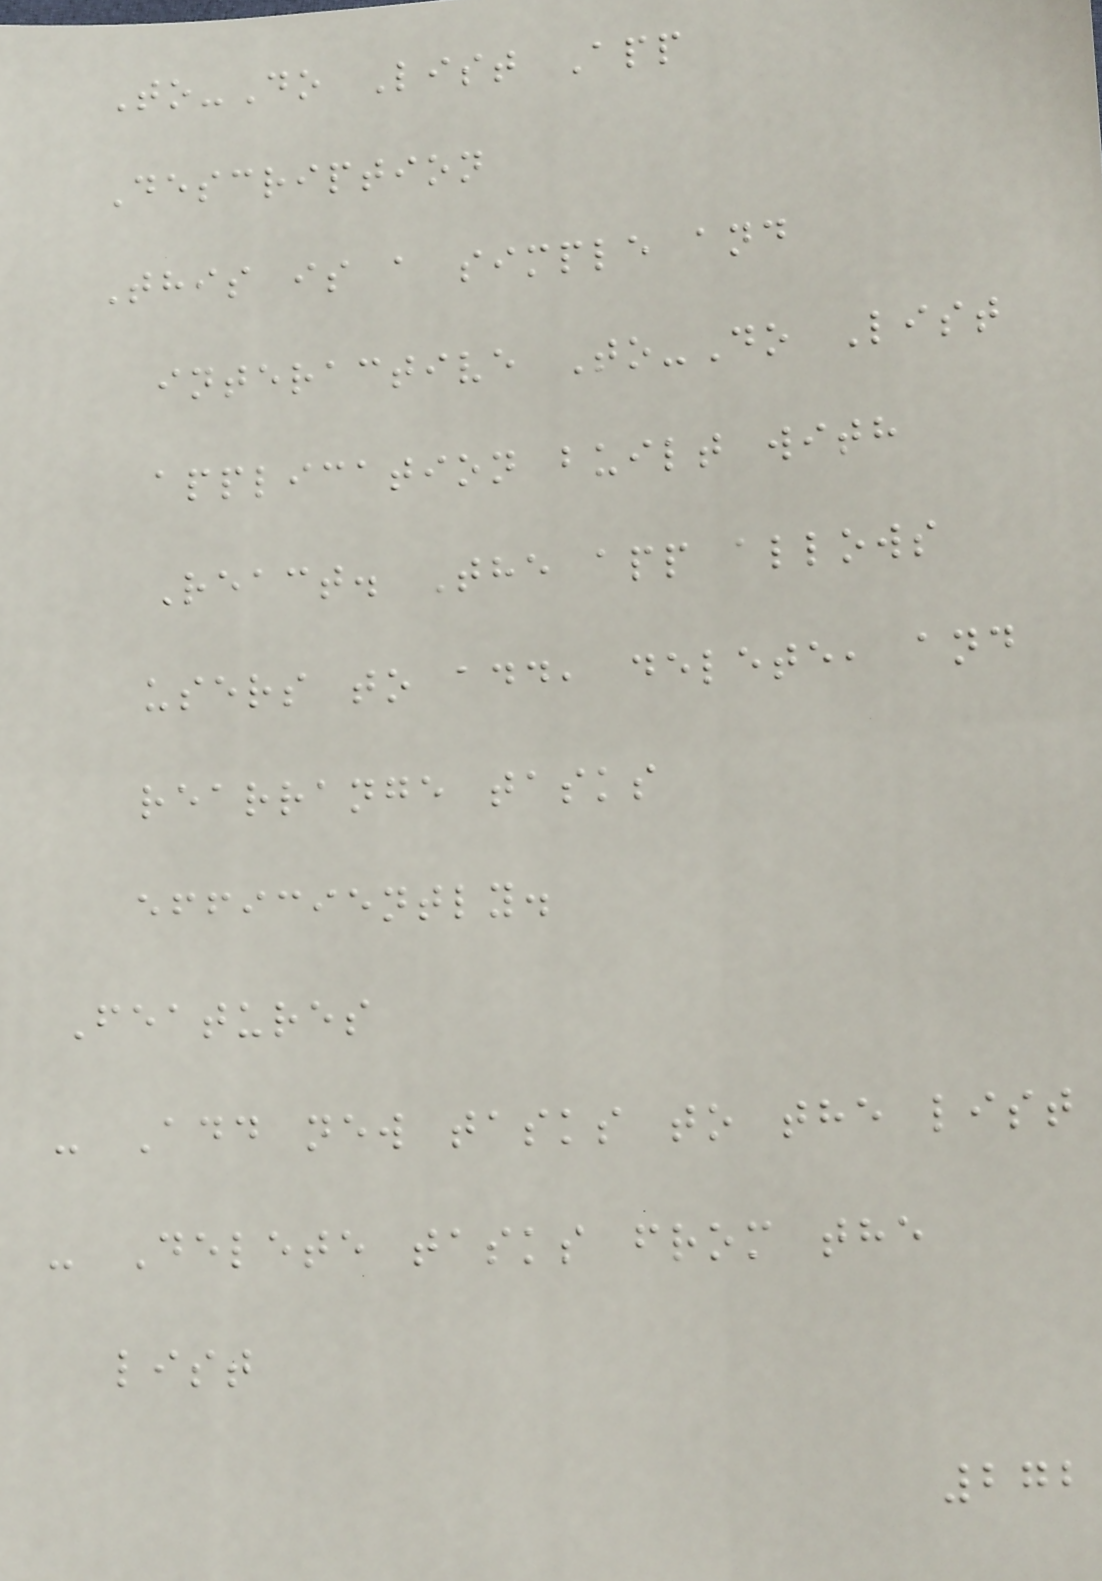To-Do List App
Description
This is a simple and
interactive To-Do List
application built with
React. The app allows
users to add, delete, and
rearrange tasks
efficiently.
Features
- Add new tasks to the list
- Delete tasks from the
list
272
